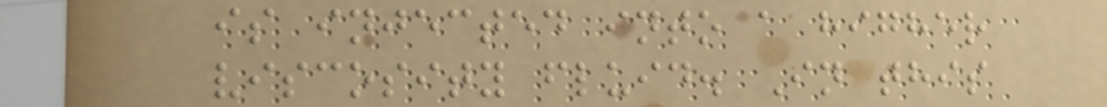is injected into a higher
viscosity fluid. In this
